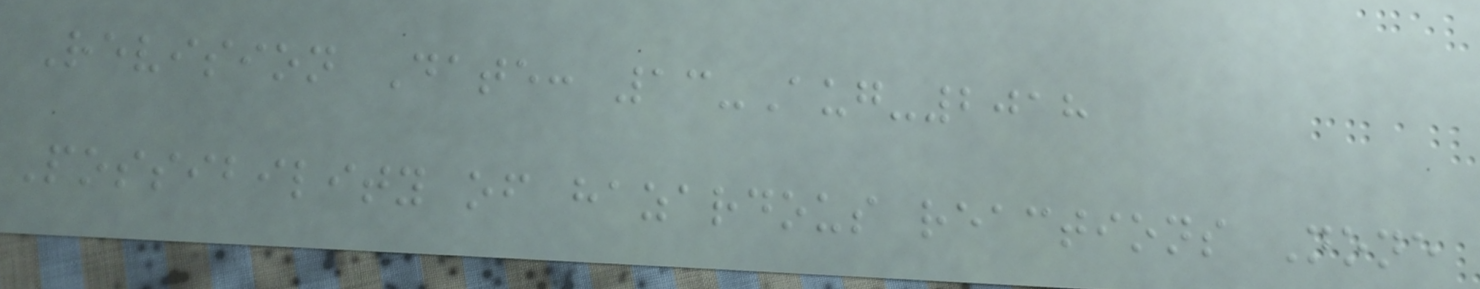Revision Date: 13-Aug-2018
Possibility of hazardous reactions None
